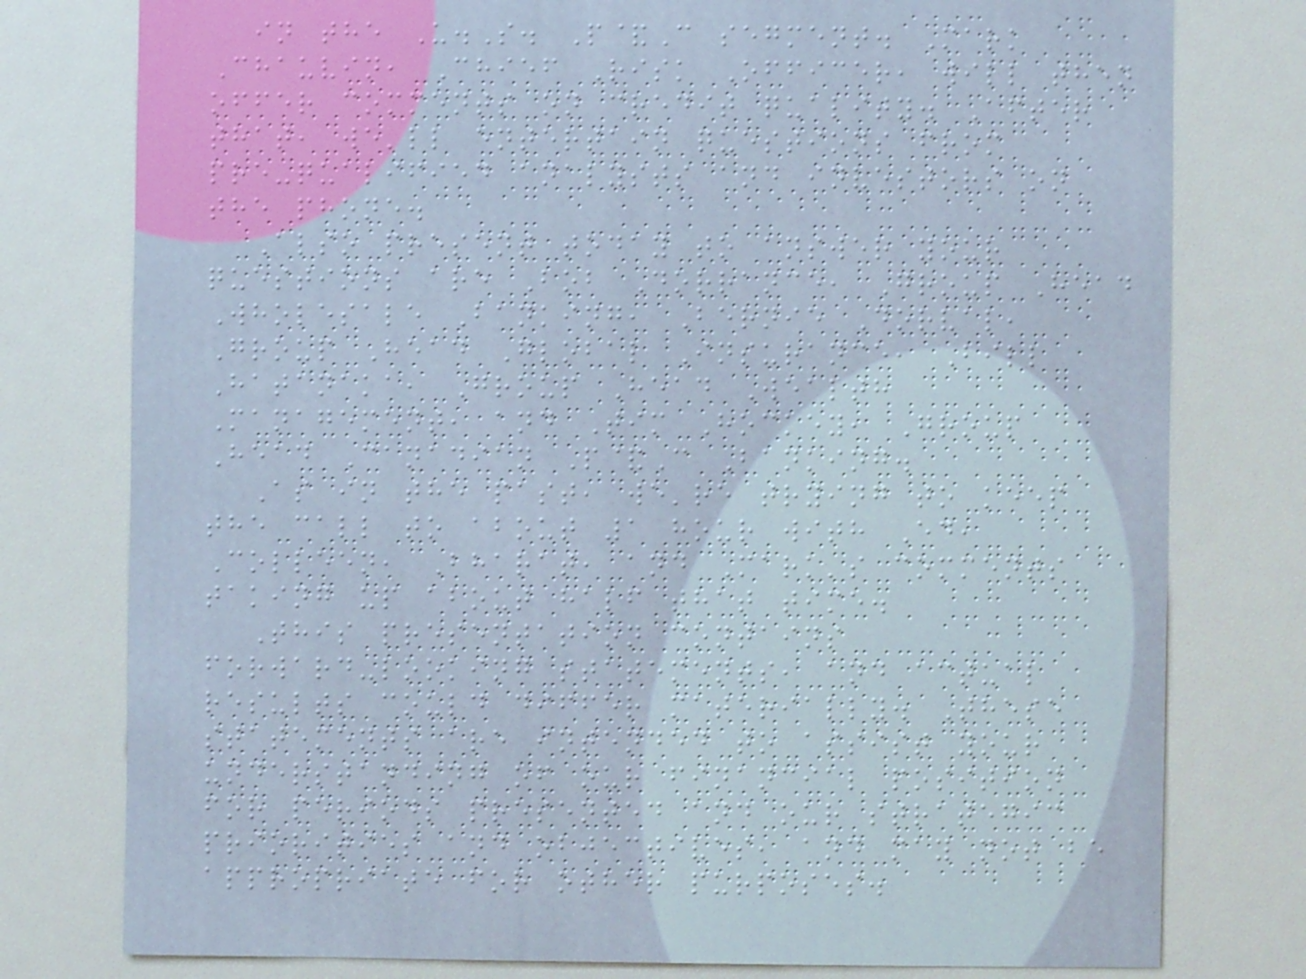in the U.S. P&C segment. Mark
Chauvin, Chief Risk Officer, will then
offer comments on credit quality. After
that, we'll entertain questions from
pre-qualified analysts and investors on
the phone.
Also present today to answer your
questions are Bob Dorrance, Group Head
Wholesale Banking, Bernie Dorval,
Group Head Global Insurance, Bill
Hatanaka, Group Head Wealth
Management, and Tim Hockey, Group
Head Canadian P&C Banking.
As in the past, we're trying to keep
the call to about 1 hour with Ed,
Colleen, Bharat, and Mark's comments
taking up about half that time.
This presentation contains
forward-looking statements, and actual
results could differ materially. These
statements are intended to assist your
understanding of our financial position
for periods presented and our strategic
priorities and objectives, and may not be
appropriate for other purposes.
